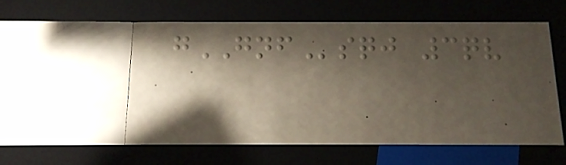gGNFsqj 3qv
